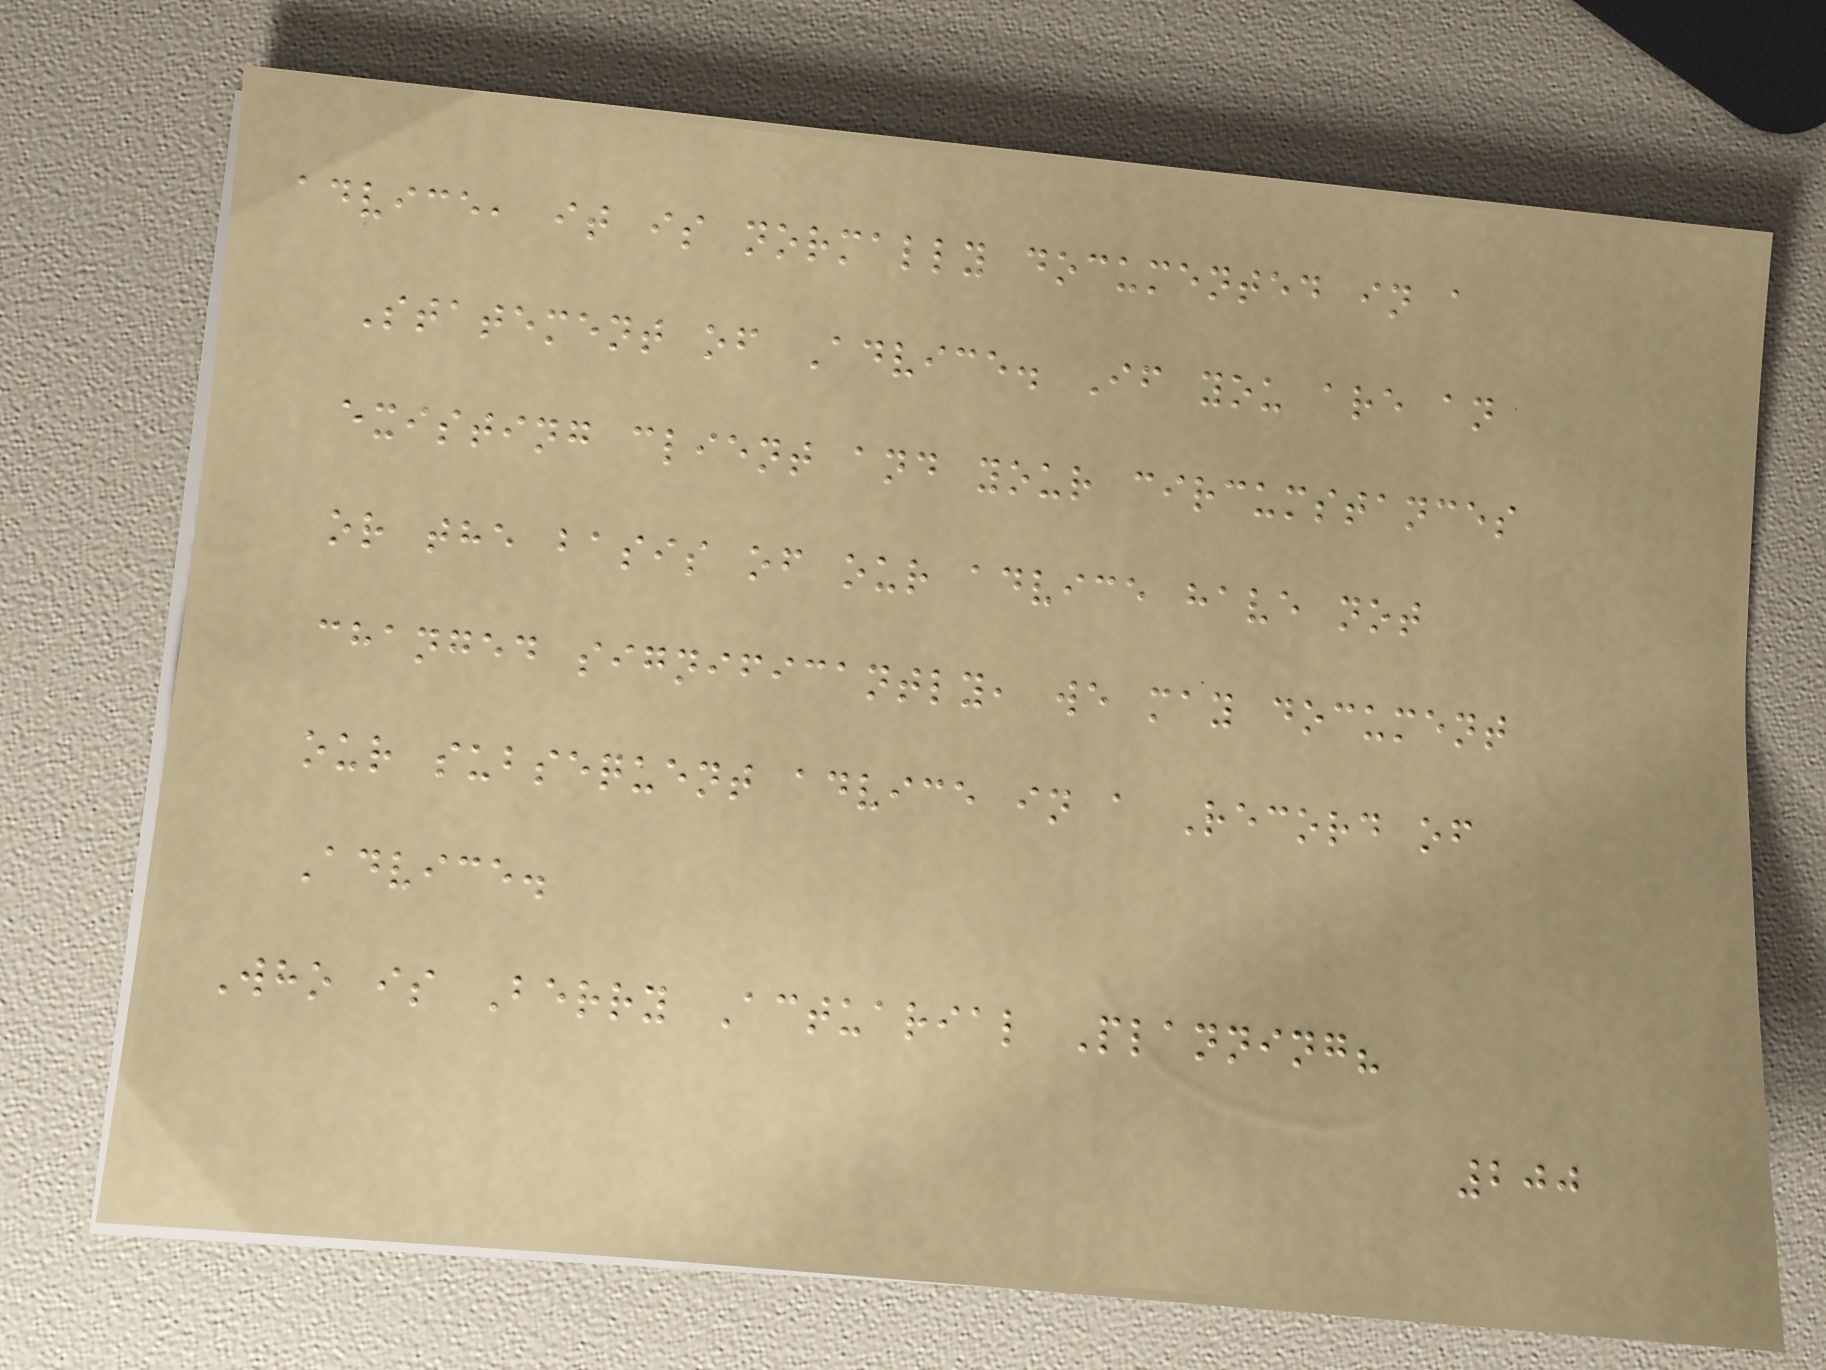advice, it is normally documented in a
Statement of Advice. If you are an
existing client and your circumstances
or the basis of our advice have not
changed significantly, we may document
our subsequent advice in a Record of
Advice.
Who is Berry Actuarial Planning?
200
